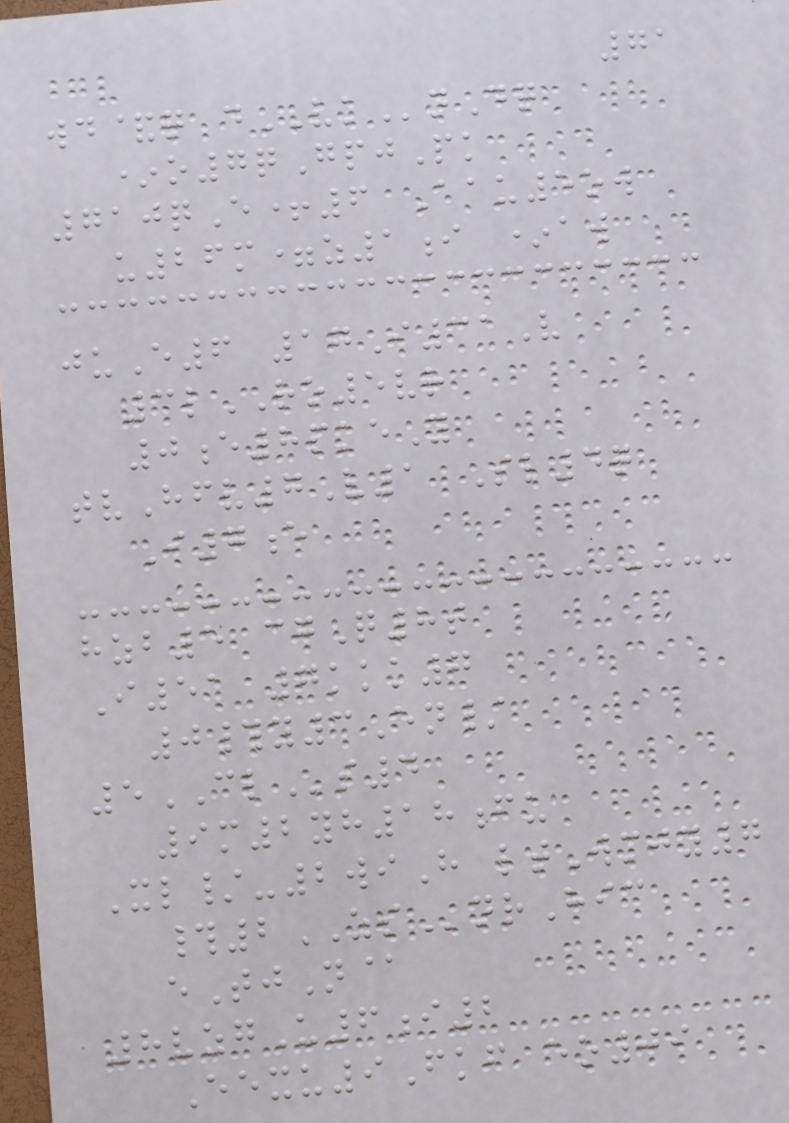71
wd&q dVKnDq
*o7qGpjPk
710qE+6 Aau5ow
u26m=z1i *aw
juE6 17I31V
3lRO5vr
0e8pkeY
tvHfv7V1 Sl4q
I7e
hzb5 cgQ8t
I51 7kkk7
0#y3En/
5CLs4
9m2yh18fu
Xl/-2wiH ltWmjy7
#2ZSnrHic
eTjN@
8vzgU6i2
Eexu9Fkf eo09
